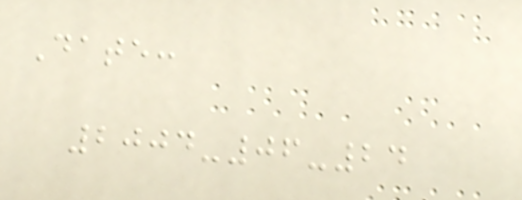Date:
2004-06-24
